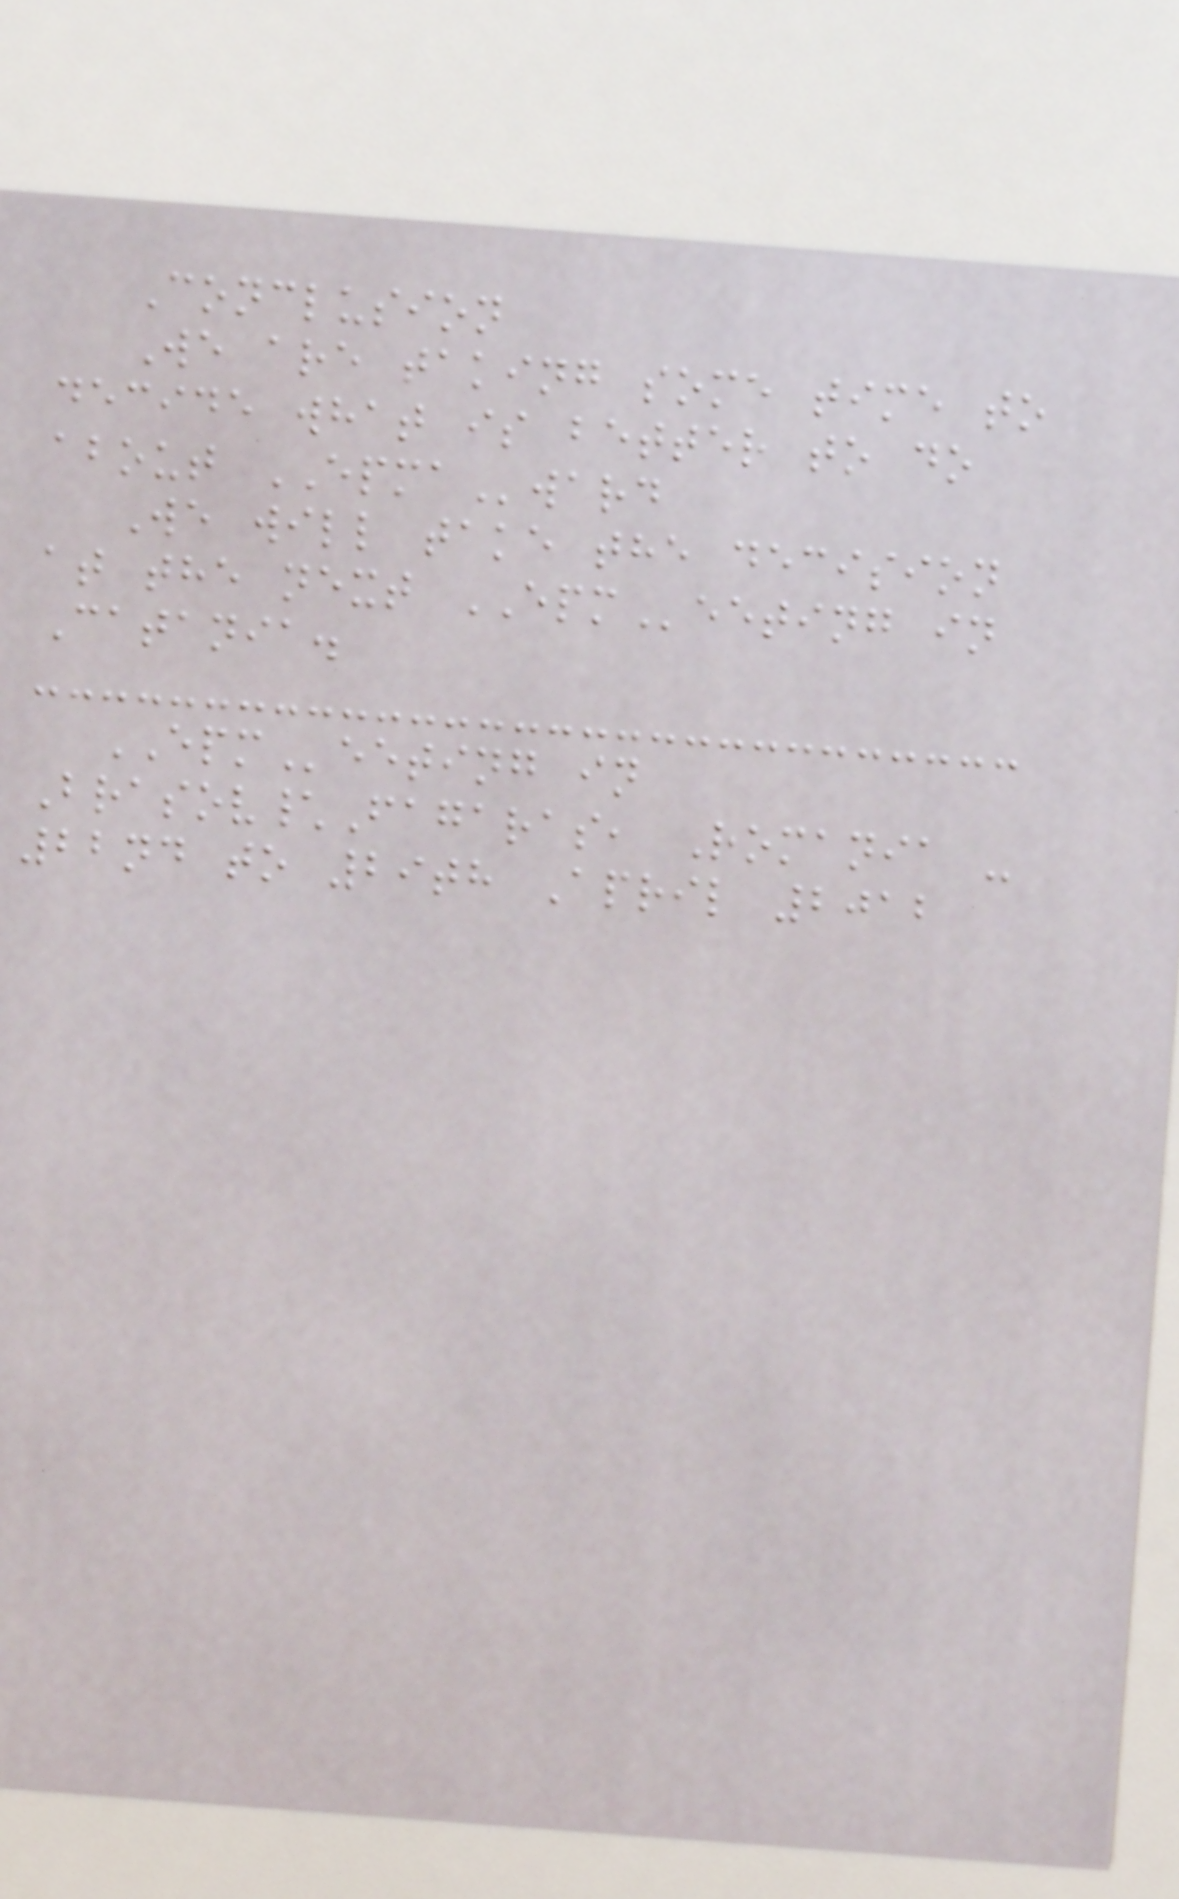Conclusion
We are taking some time to
decide what is better to do
about EPMAward
We will take the decision
at the next EPMeeting in
Catania.
EPMeeting in
Brasov\Fagaras, Romania -
22nd to 29th April 2012
